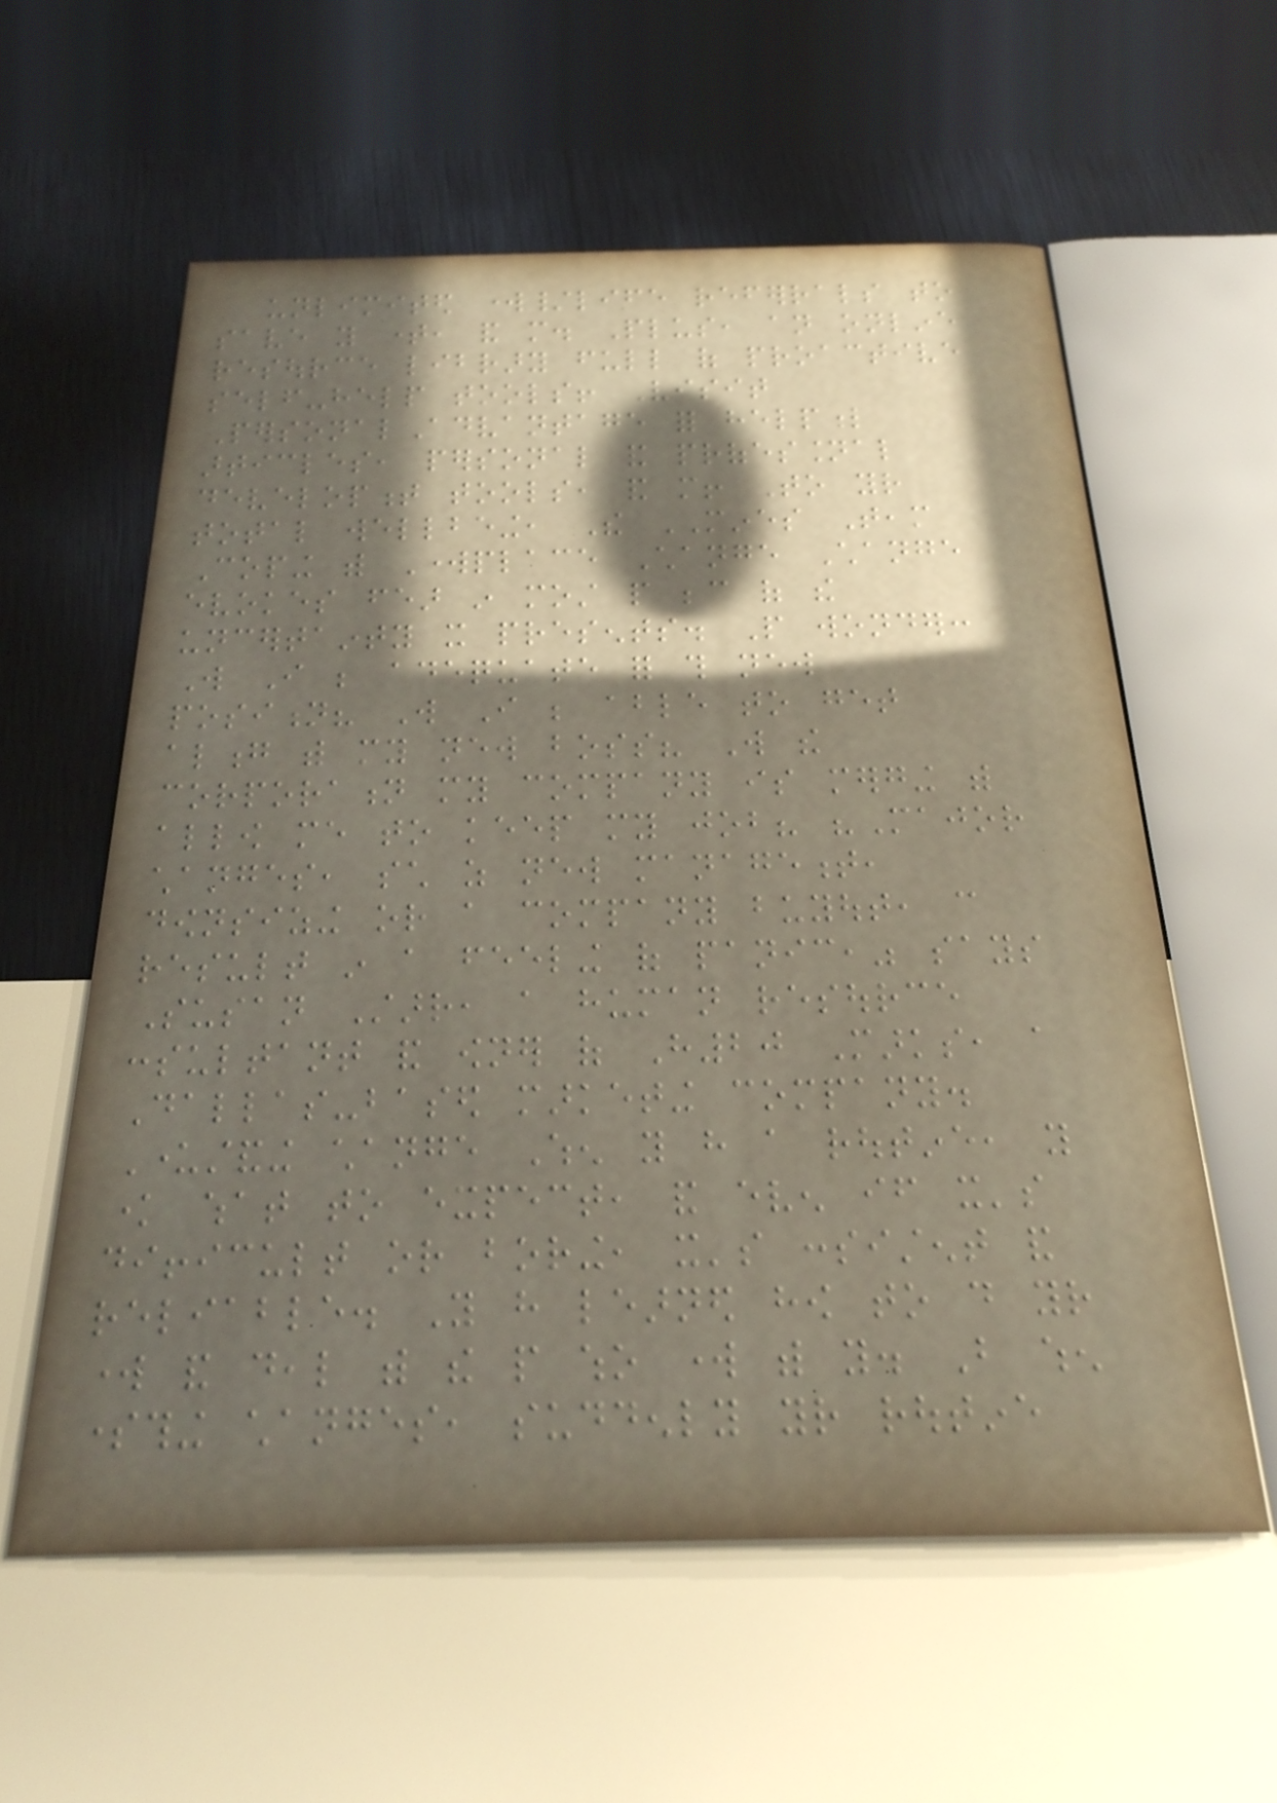unlimited work/life referrals to
save you time, and more. Plus, an online
resource library full of proactive
self-help tools! Visit
PersonalAdvantage for helpful
articles, personal and professional
development tools, and more! To your
total wellbeing, The MINES Team
Coping with Workplace Change Change
evokes fear in most people because of the
uncertainty it presents. People wonder:
Will I be adequate for this new
position? Will I be able to get
along with my new boss? Will the
corporation my company is merging with
allow me to keep my job? "Major
changes, such as new management,
downsizing or a company buyout, can
result in a feeling of panic," says
Susan Starr, a human resource
consultant and owner of H20 Marks, a
Dallas-based marketing company.
Understanding change When you have a routine, you
know what to expect, and even if it's
difficult or boring, it's consistent and
reliable. You have learned how to do your
work and deal with the people who work with you. But when
something changes, suddenly your routine
